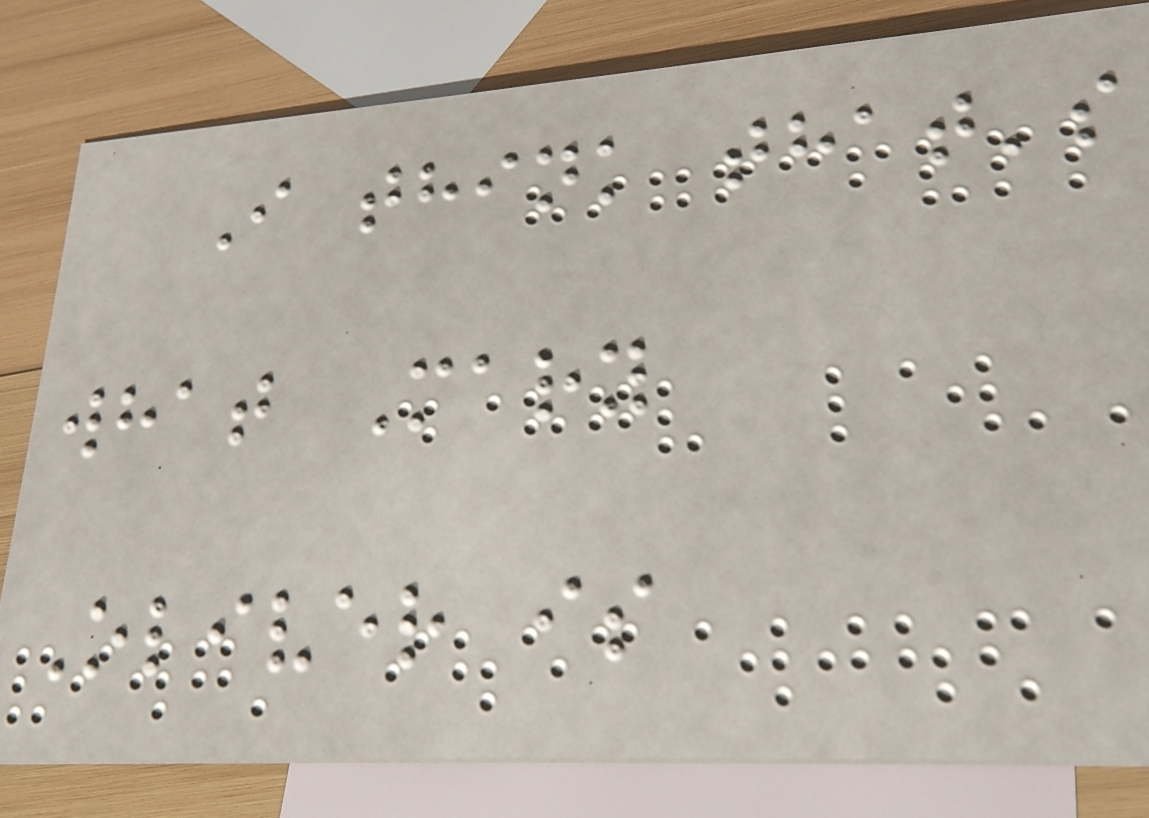I think that's
what Mary
Oliver is
